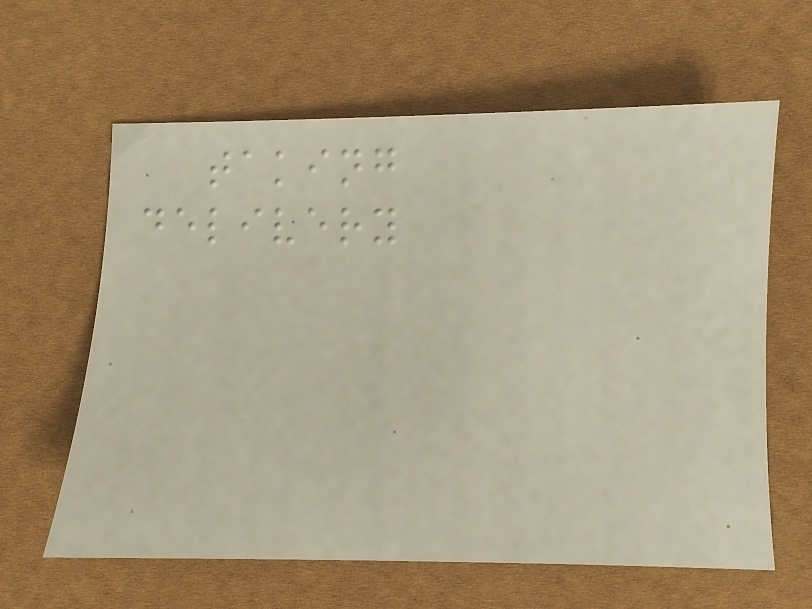taking
delivery
